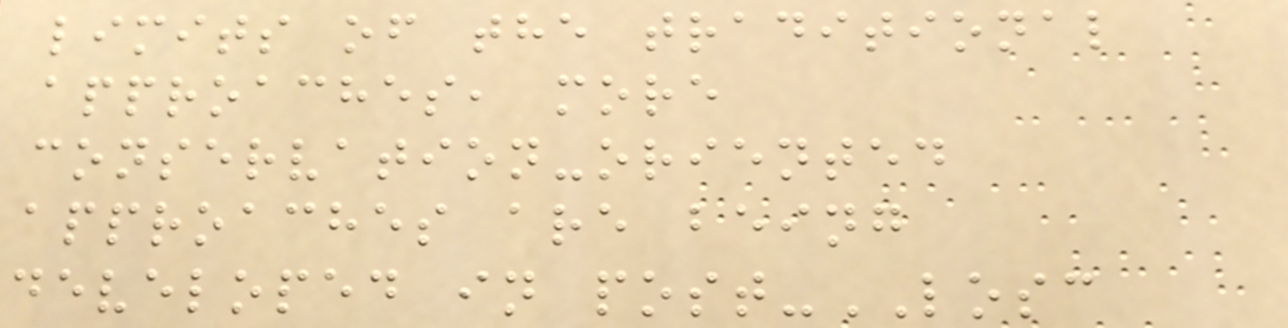limits of the traditional
approaches, more
conservation-oriented
approaches are being
developed in post-LOSC
